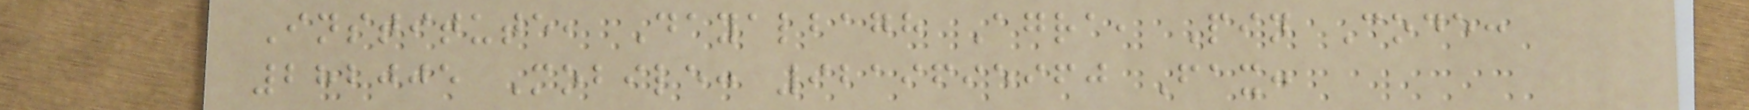Institute, Dayalbagh Agra, Pin Code:
282005 Mobile: 9219695960 Fax:
